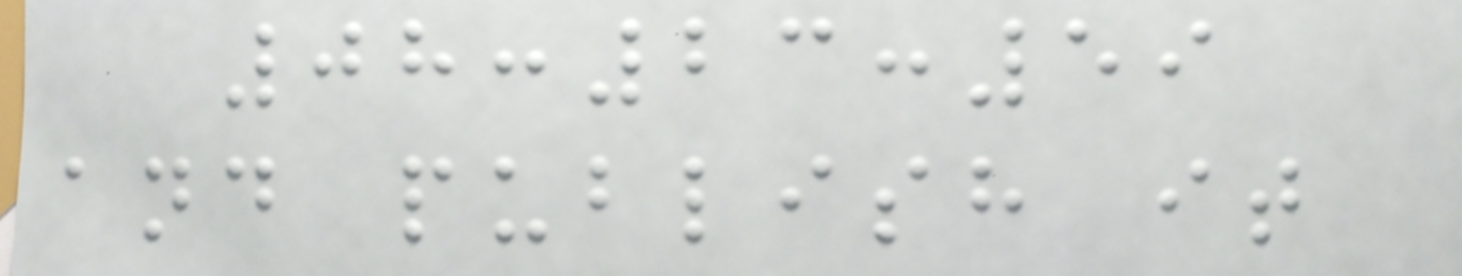08:23:59
and publish it
